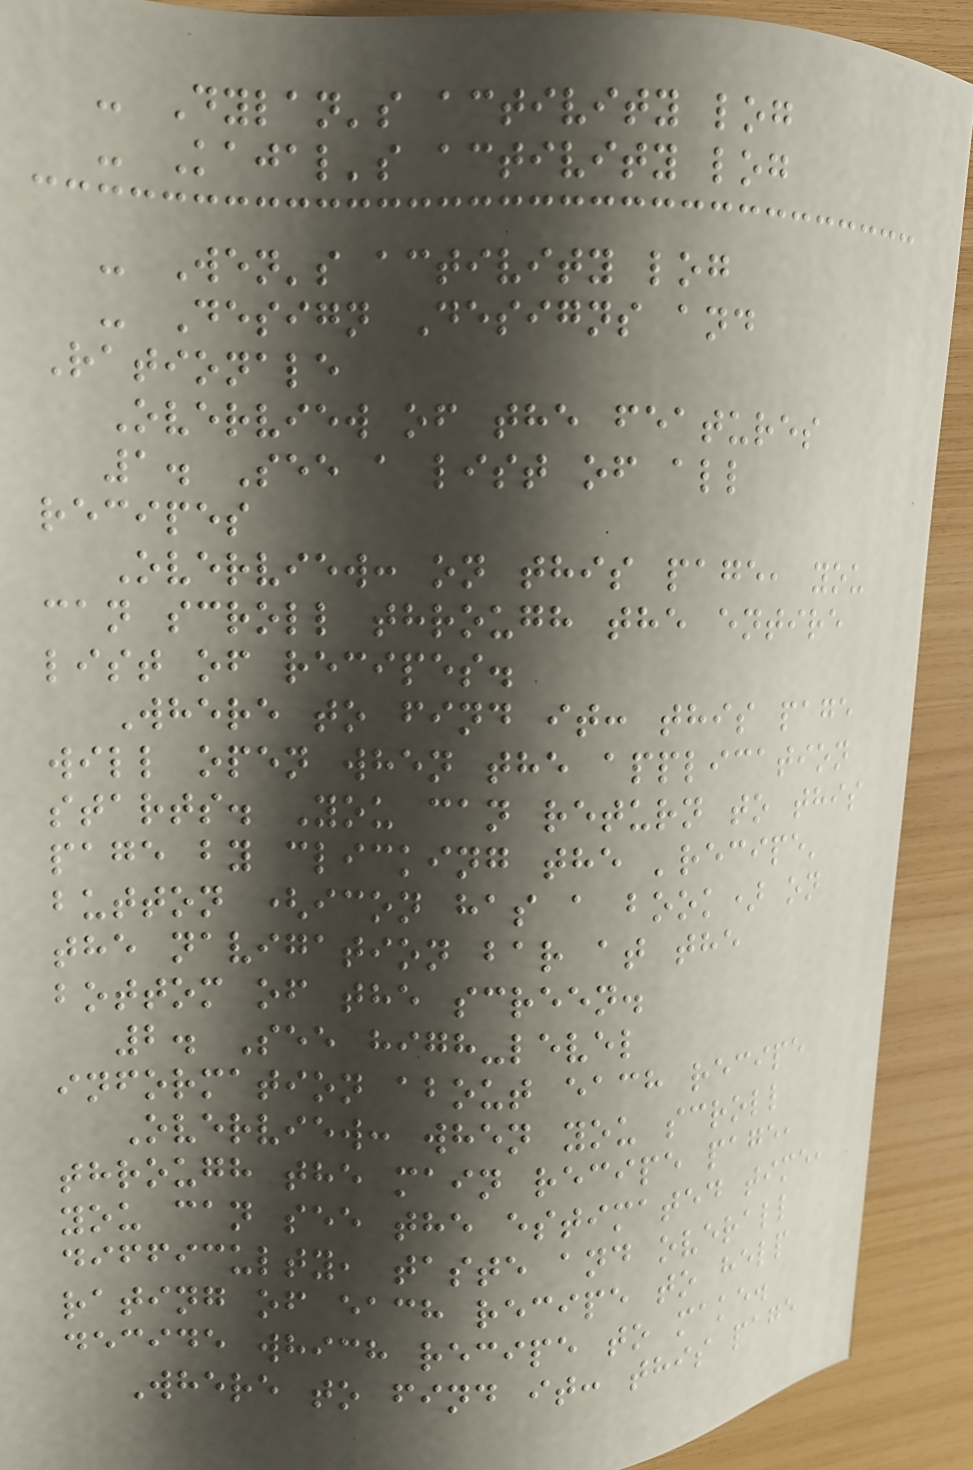- Dylan's activity log
- Kajal's activity log
- Wen's activity log
- Design Designs and
Rationale
Overview of the features
1. See a list of all
recipes
Overview: on this page, you
can scroll through the entire
list of recipes.
Where to find it: this page
will open when the application
starts. You can return to this
page by clicking the 'recipe'
button (icon has a book) on
the navigation bar at the
bottom of the screen.
2. See high-level
information about each recipe
Overview: when you scroll
through the main recipe page,
you can see the estimated time,
difficulty, taste and overall
rating of each recipe to help
decide which recipe to make.
Where to find it: this page
